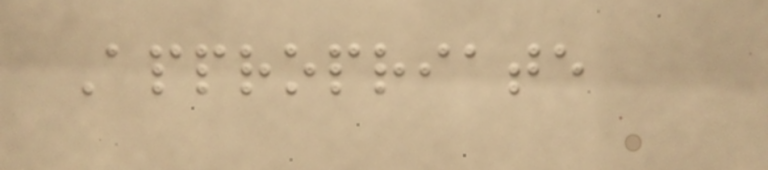Appropriate
